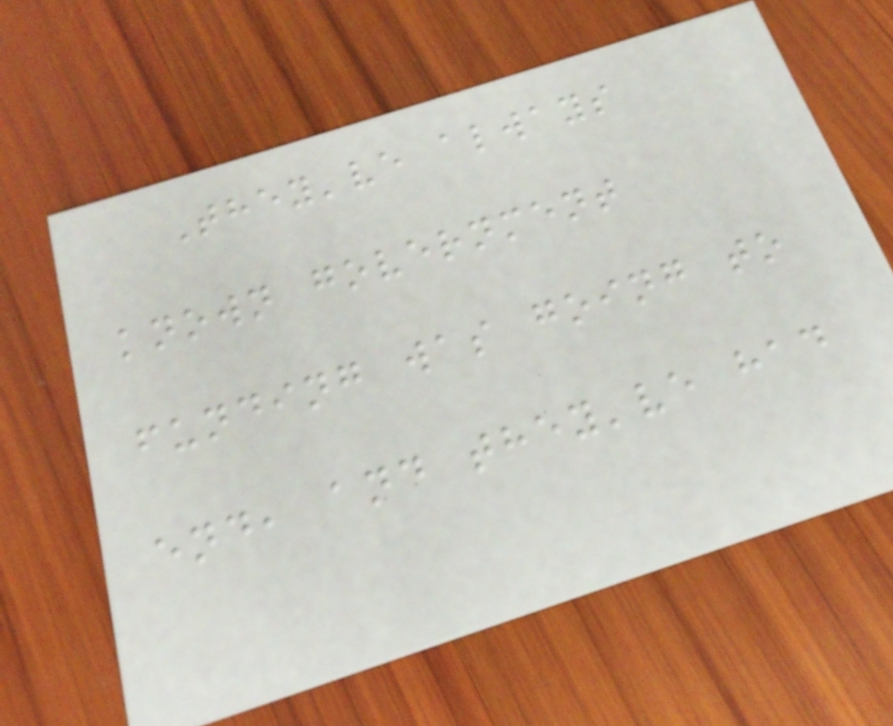They've always
known government
funding was going to
end, and they've had
